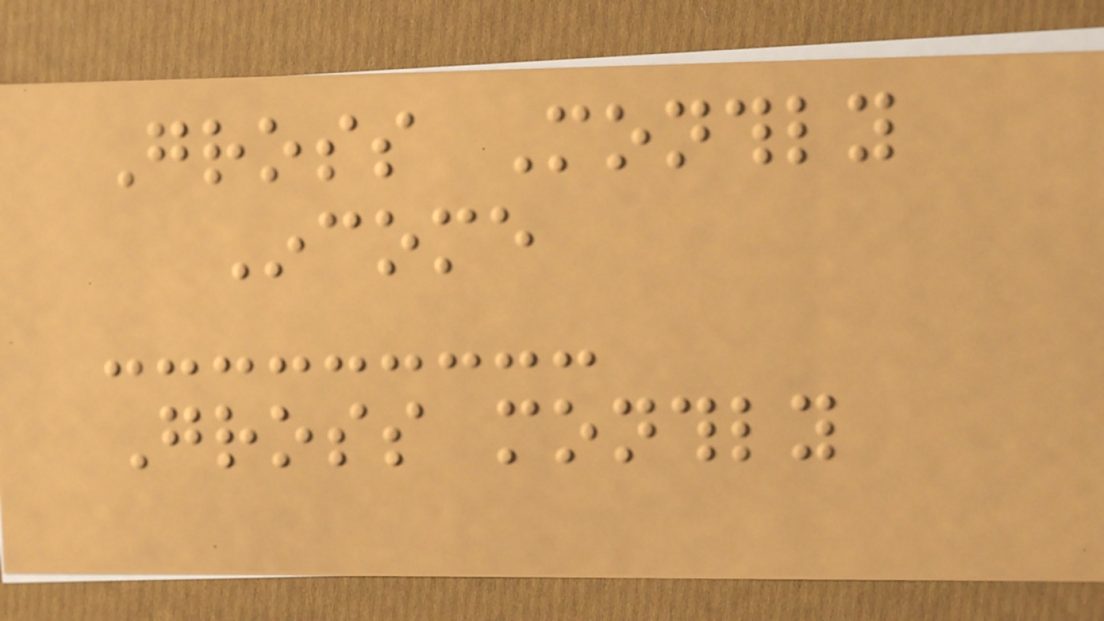Gross Monthly
Income
Gross monthly
